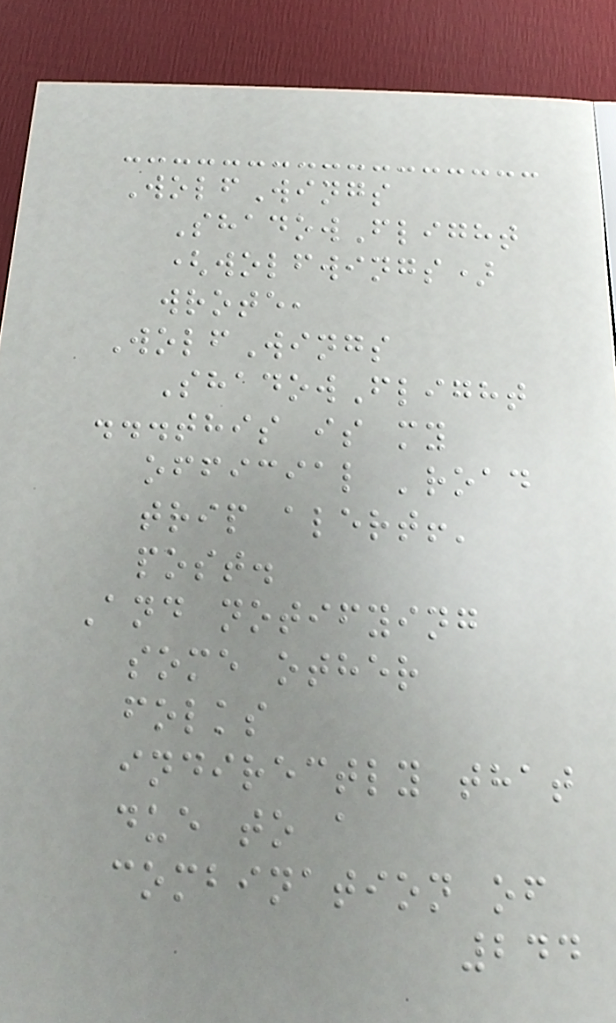WolfWings
ShadowFlight
(wolfwings)
wrote,
WolfWings
ShadowFlight
...this is my
official 'road
trip alert!'
post.
And notifying
some other
folks
indirectly that
due to a
combination of
244
